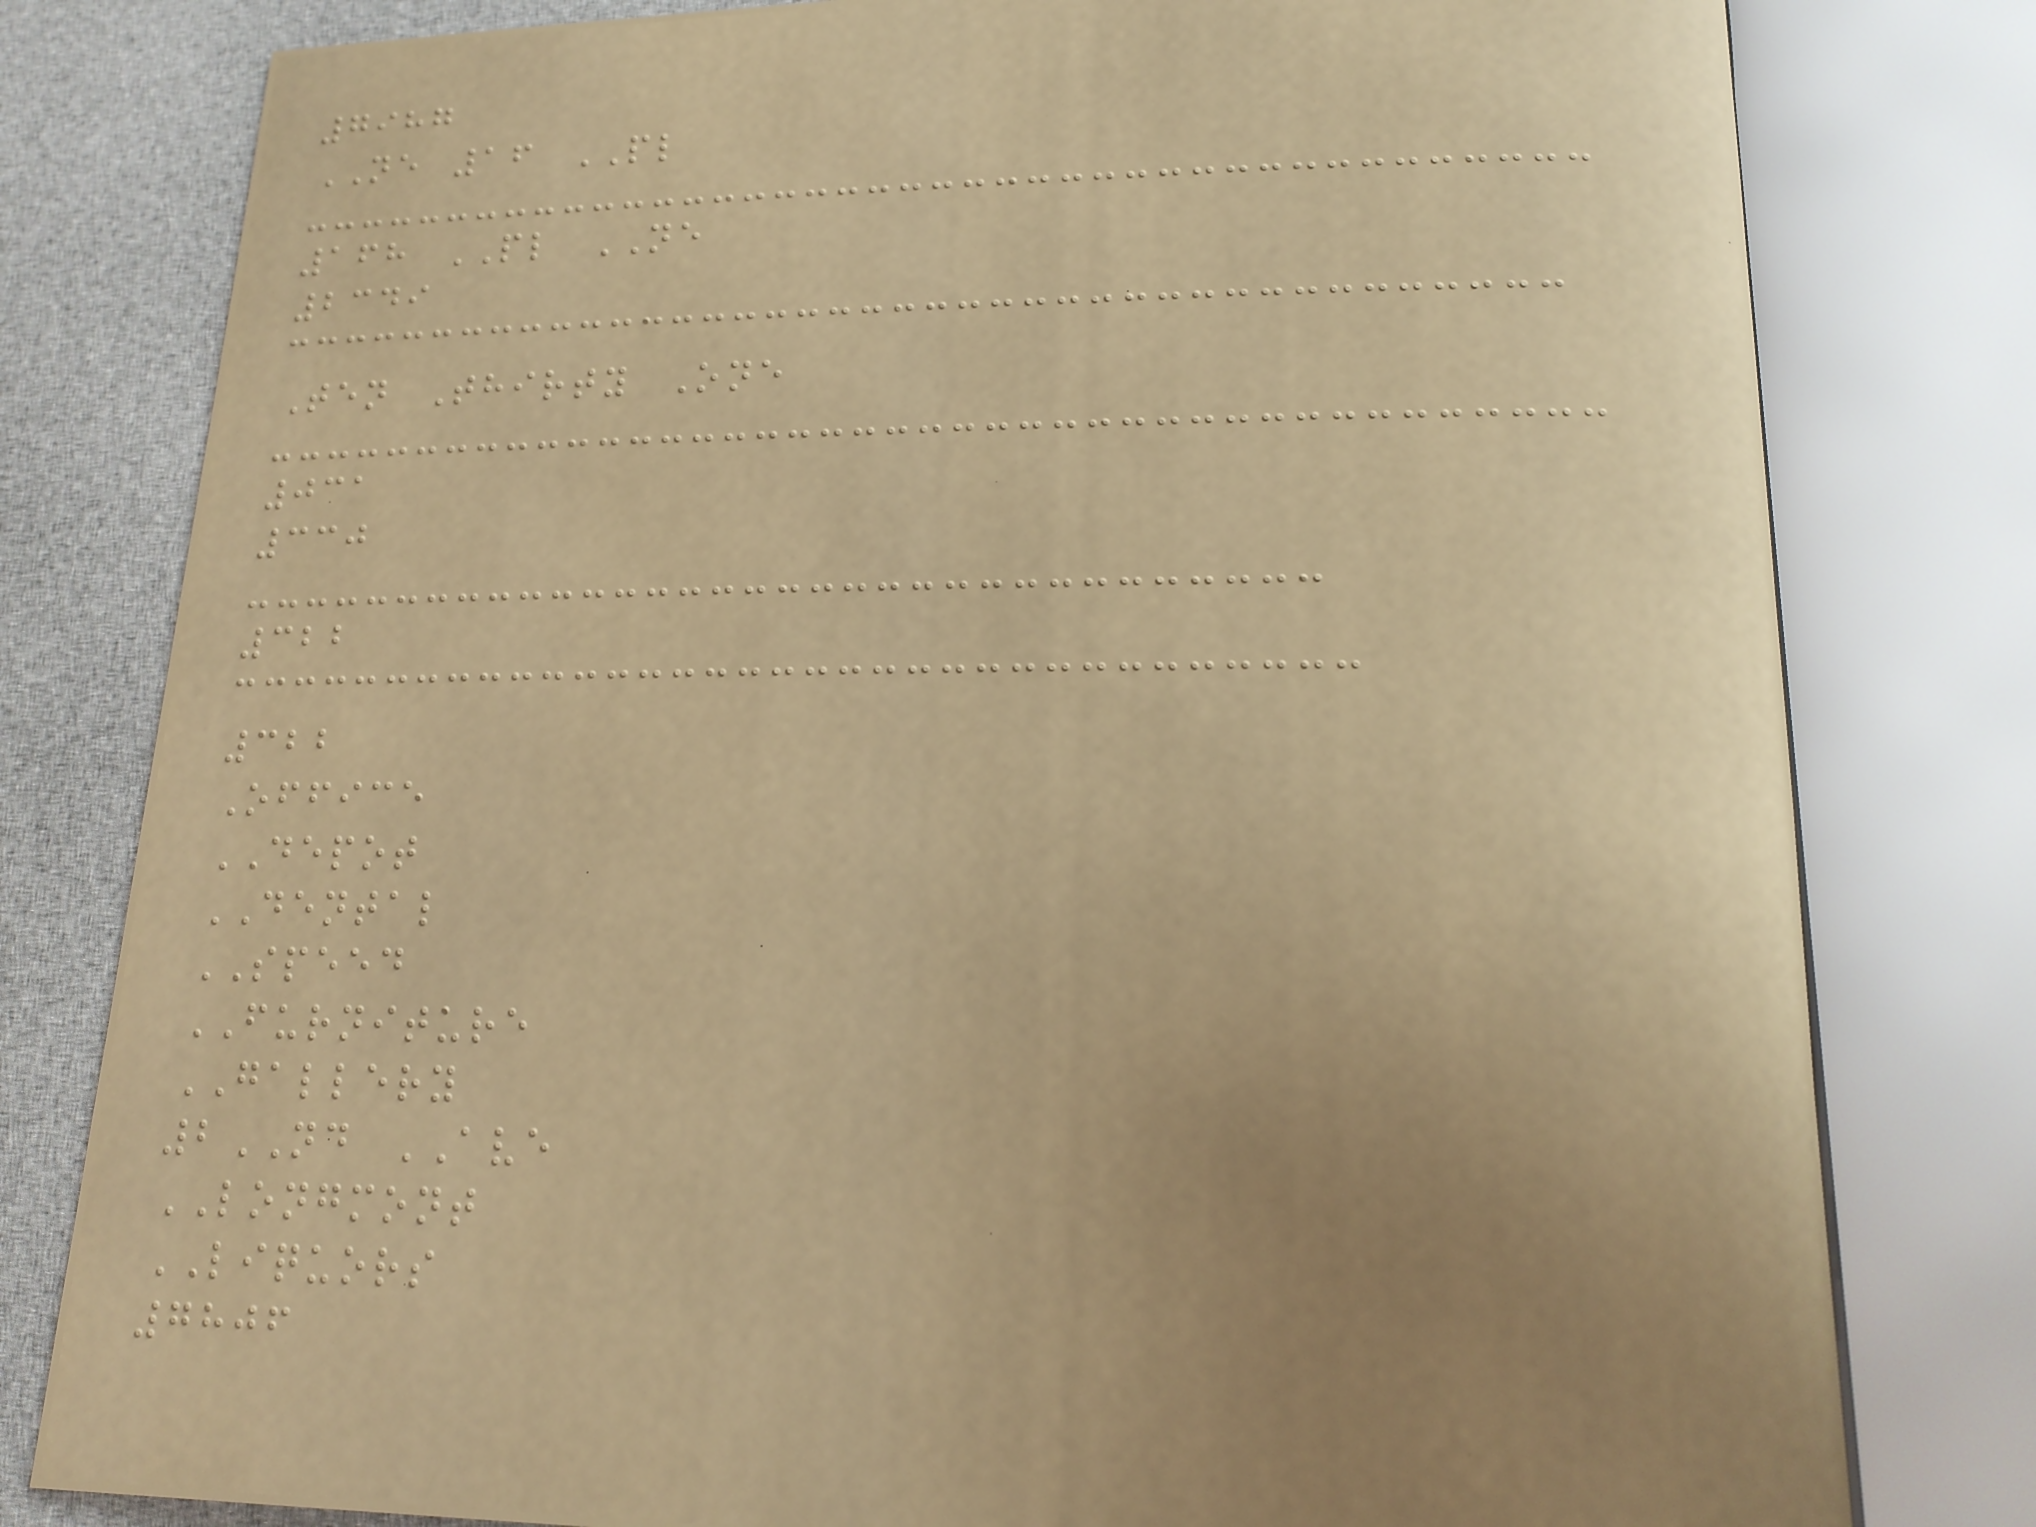7987
NE 16 PL
168 PL NE
2349
Ten Thirty One
031
330
322
322
Office
DEPOT
DENTAL
SPEED
FURNITURE
GALLERY
2ND AVE
LONGMONT
LIQUORS
7806
